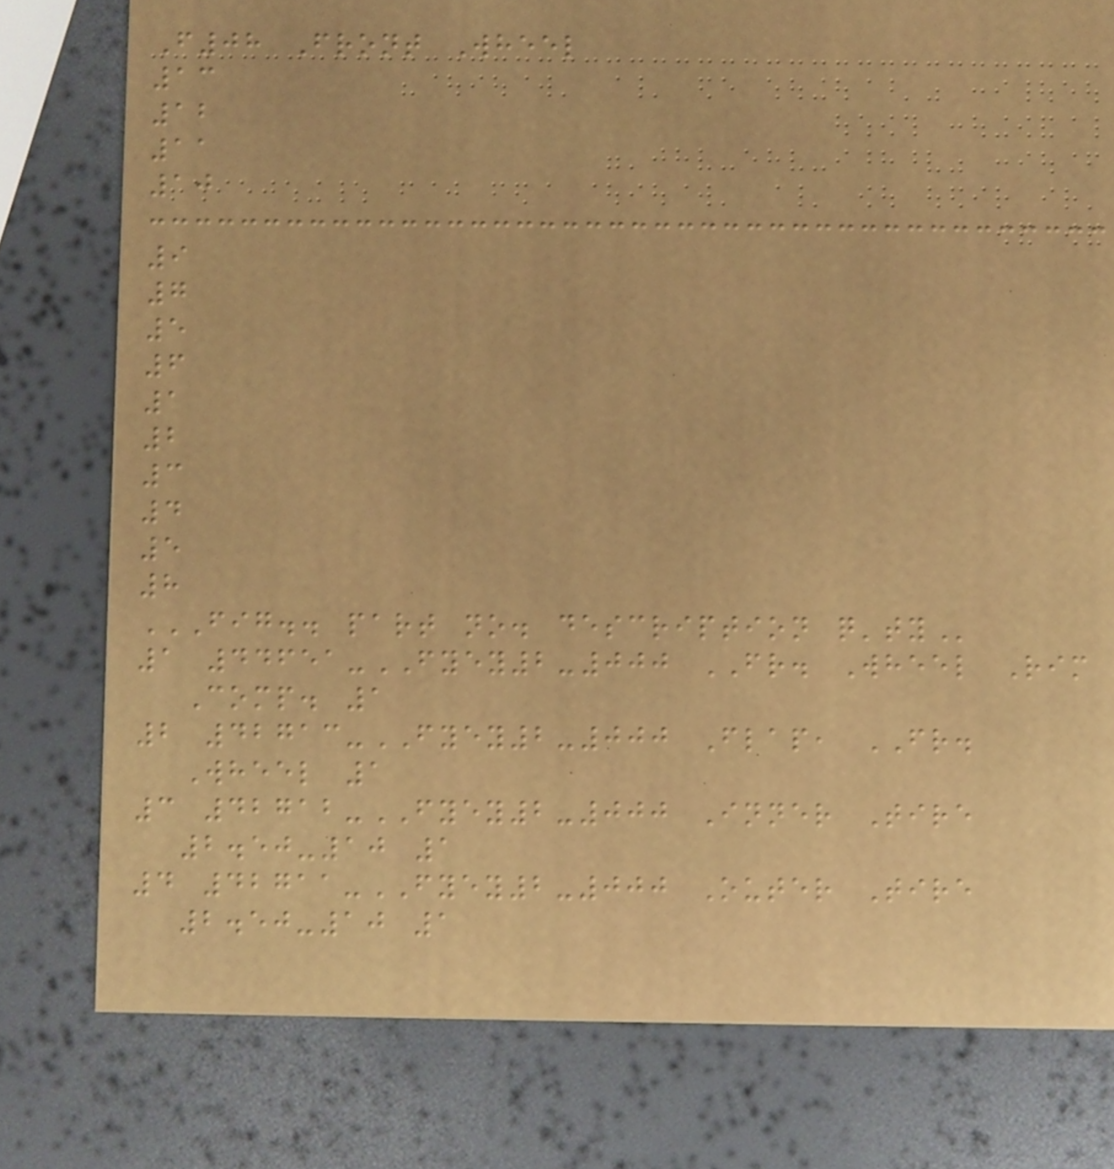F08 Front Wheel
13
12
11
10
9
7
5
6
1
2
3
4
5
8
FIG.. PART NO. DESCRIPTION Q'TY
1 44651-FYEY2-000 FR. Wheel Rim
Comp. 1
2 42713-FYEY2-000 Flap, FR.
Wheel 1
3 42712-FYEY2-000 Inner Tire
2.50-10 1
4 42711-FYEY2-000 Outer Tire
2.50-10 1
